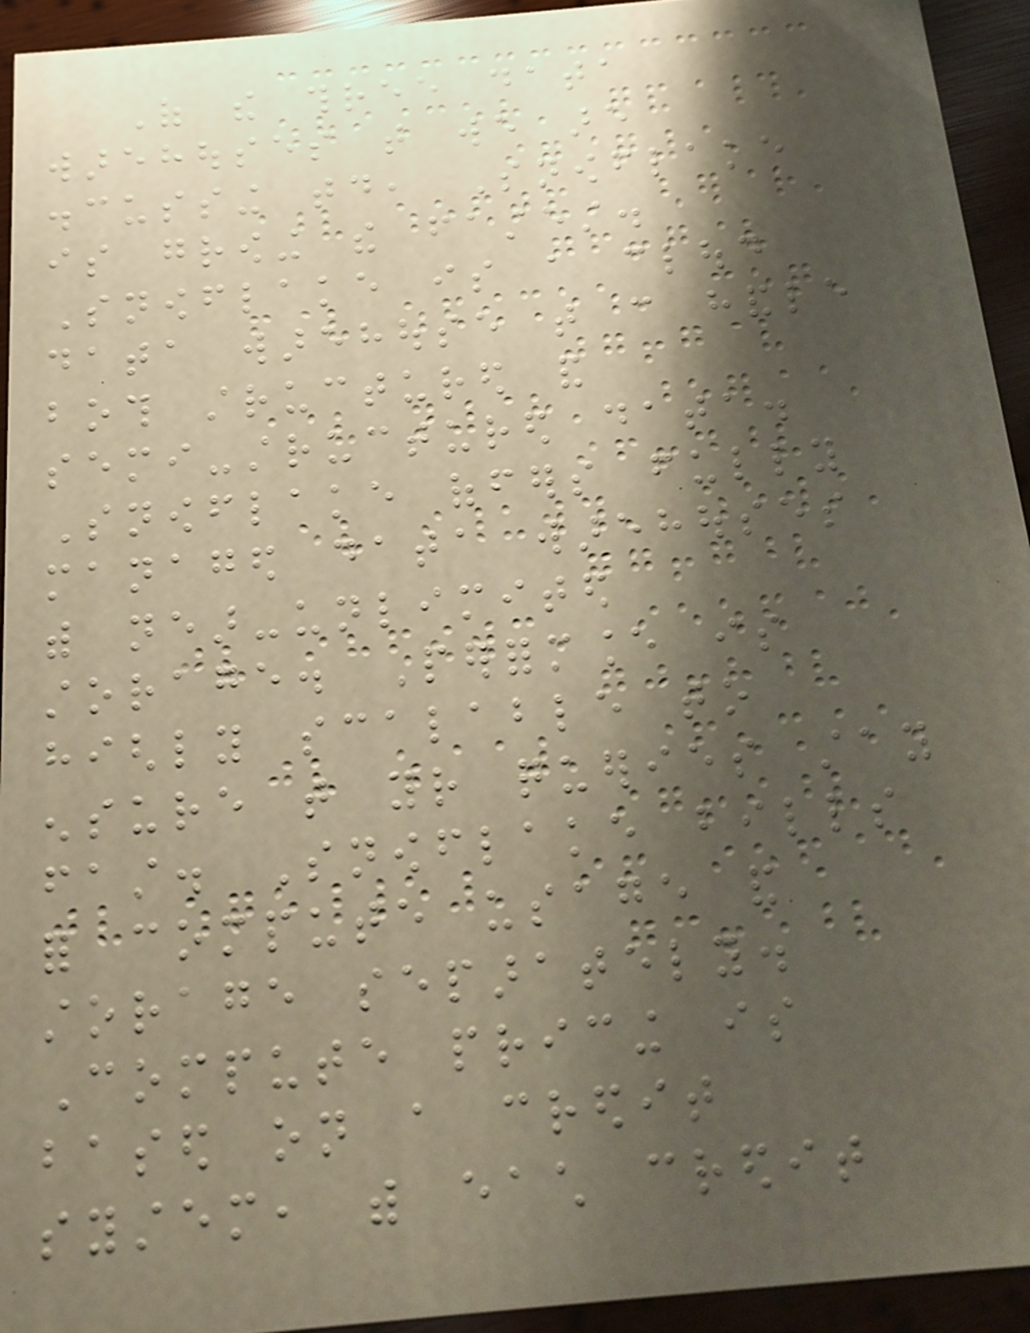Of the three data
warehouses that we are
discussing today, Snowflake
is growing the fastest.
Snowflake is a cloud
data warehouse that can handle
both structured and
semi-structured data.
Snowflake offers fully
managed data warehouses
with near-unlimited
storage. Performance is
highly scalable to
ensure that your queries stay
fast. Snowflake bills
for compute usage and
storage separately.
Compute pricing is
based on a credit
system, with each credit
